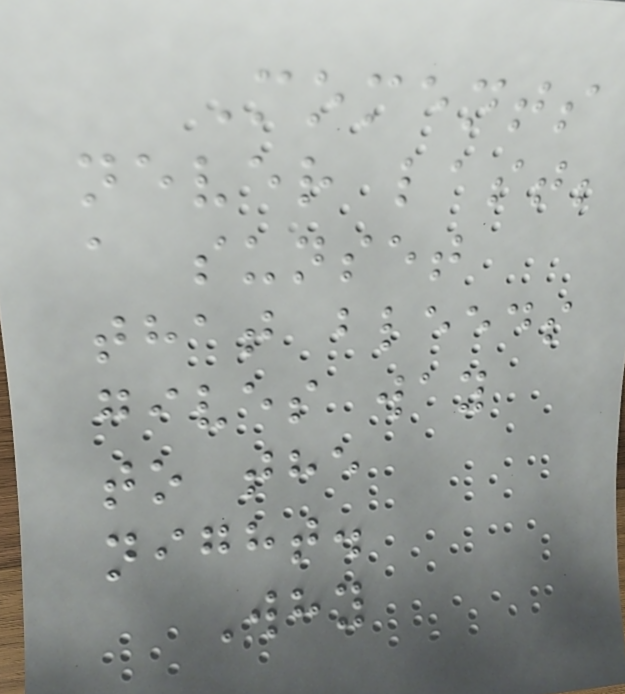Moments
never last;
a sunset
that bleeds
gives way
to the
night.
Why
